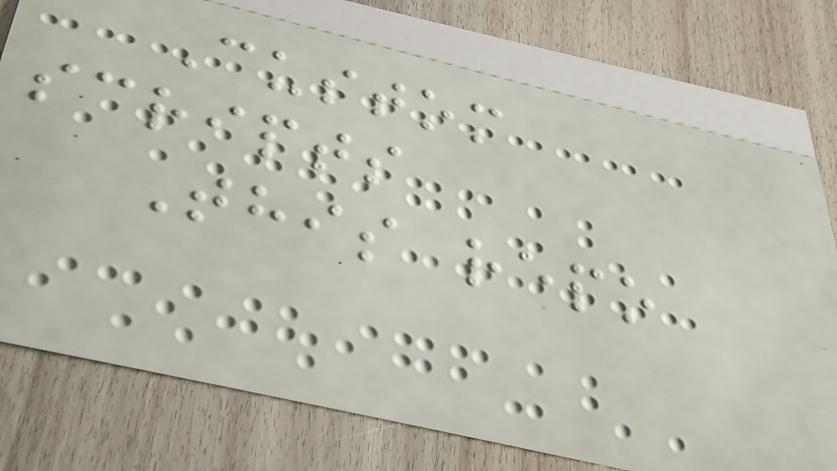Custom
scripts
This repo
